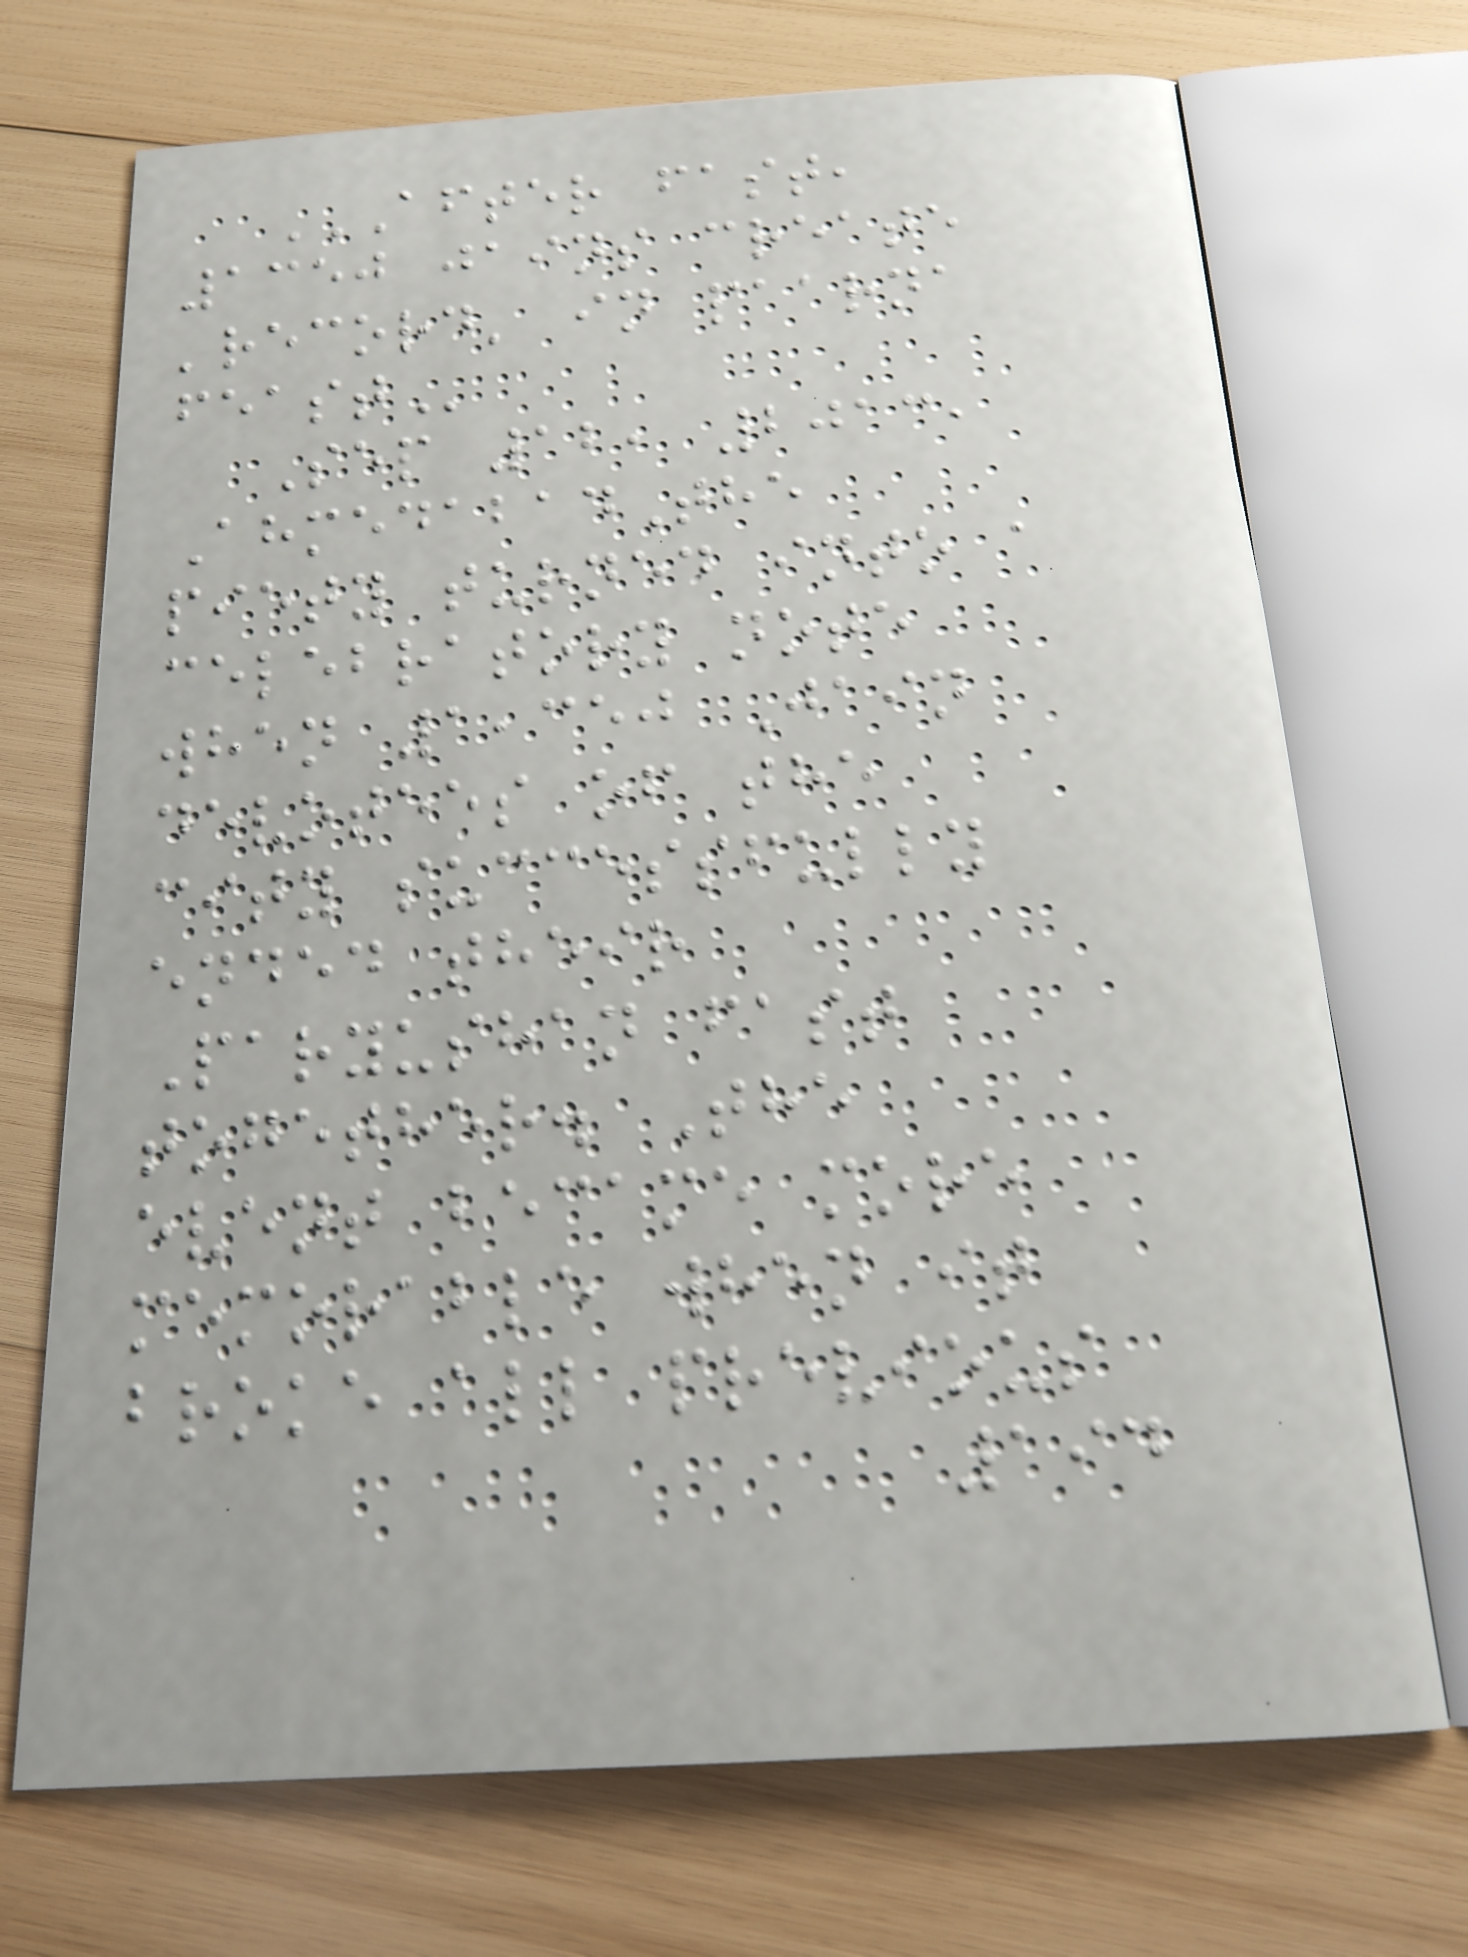AFTER FAST,
1350 JAINS CREATE
'RECORD' IN PAARNA
FEAST
Sep 12, 2013,
AhmedabadThe
piety turned into a
celebratory note
when 1,350 Jain
devotees of the
city successfully
ended their
Paryushan fast
together. The
event became more
memorable when it
broke all previous
194
